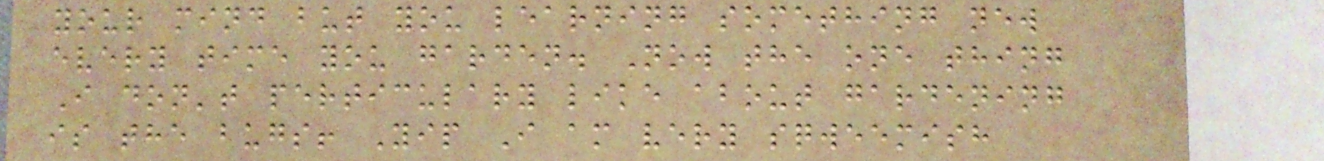your mind but you learning something new
every time you garden. Now the one thing
I don't perticulary like about gardening
is the bugs! Yip I am very sqweemish
